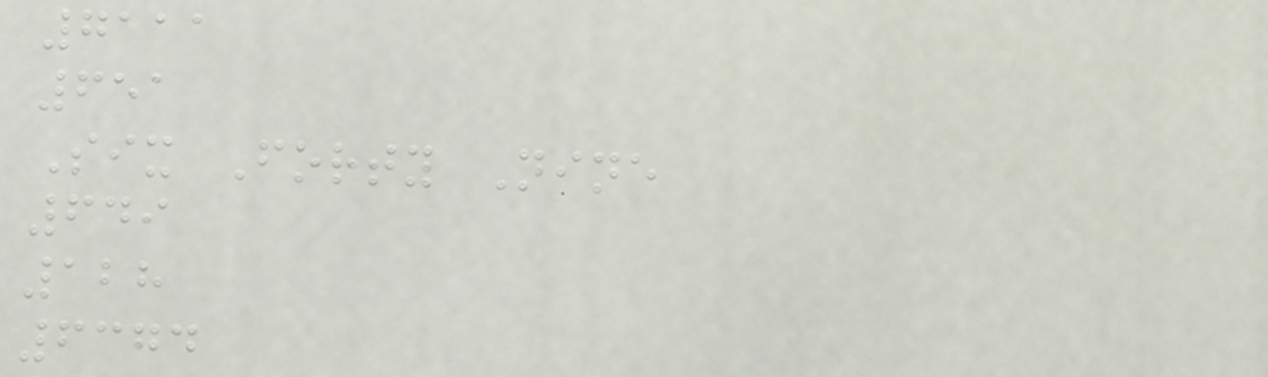7111
651
Six Forty Nine
649
128
6374
